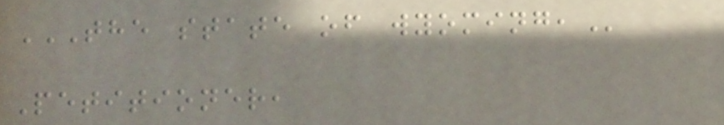THE STATE OF WYOMING,
Petitioner,
